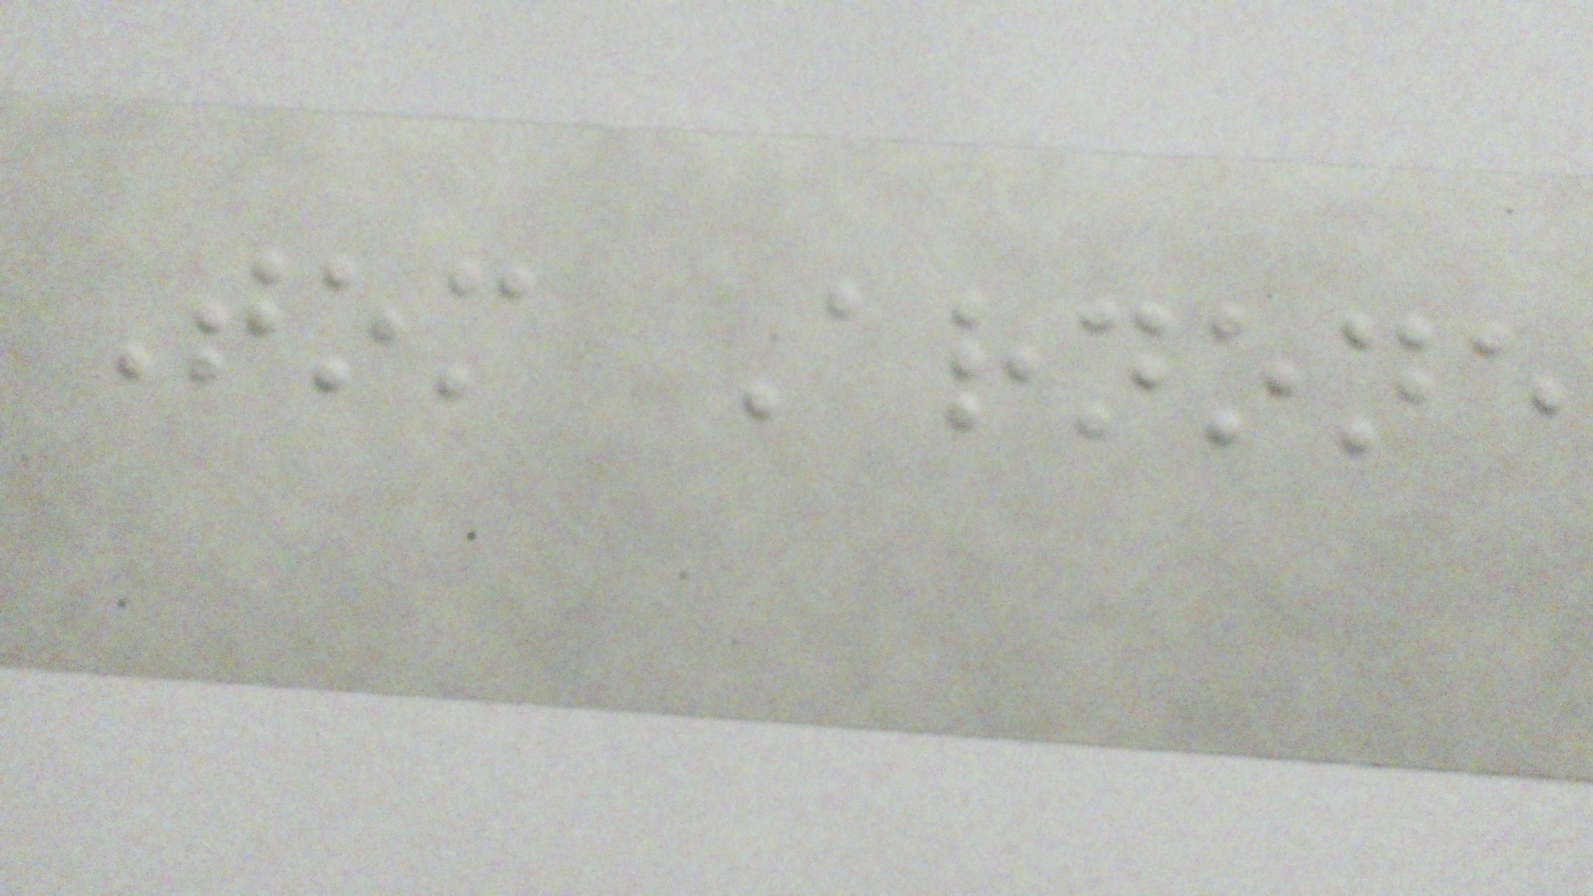Tom Arnone
